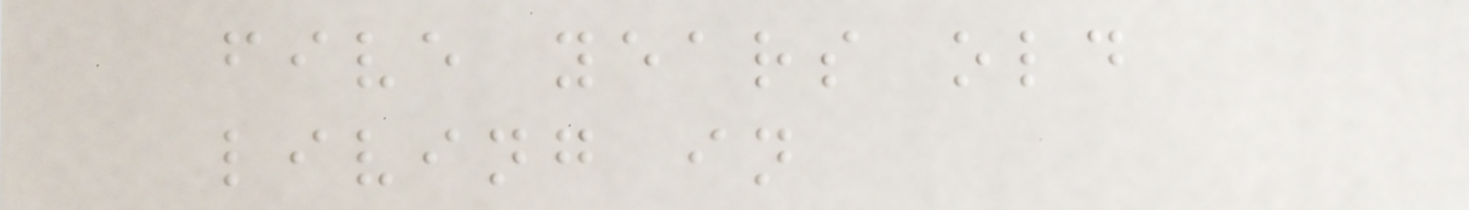five years old
living in
